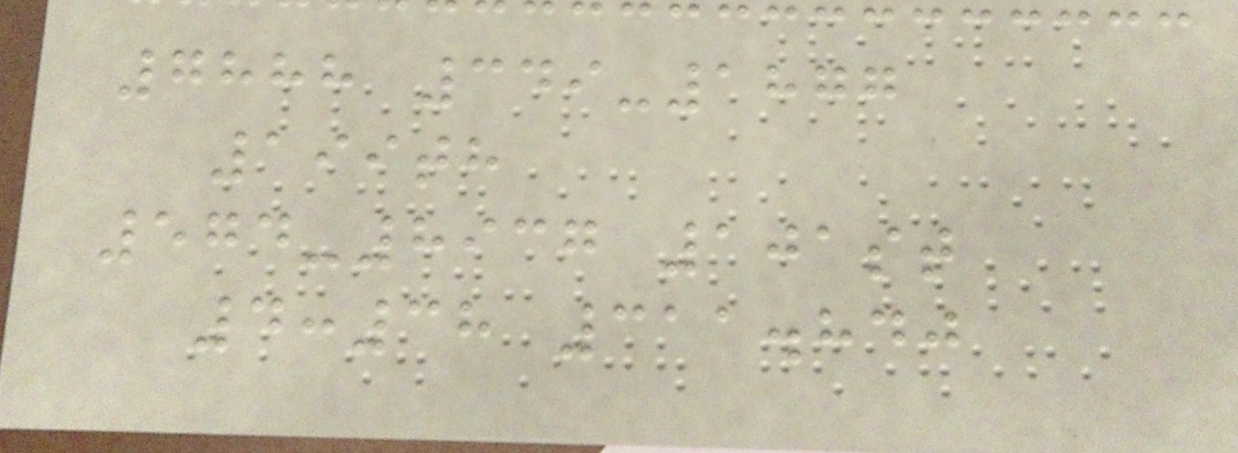7888 349-1877
199th
574-8937 101st
4:38 311.840
